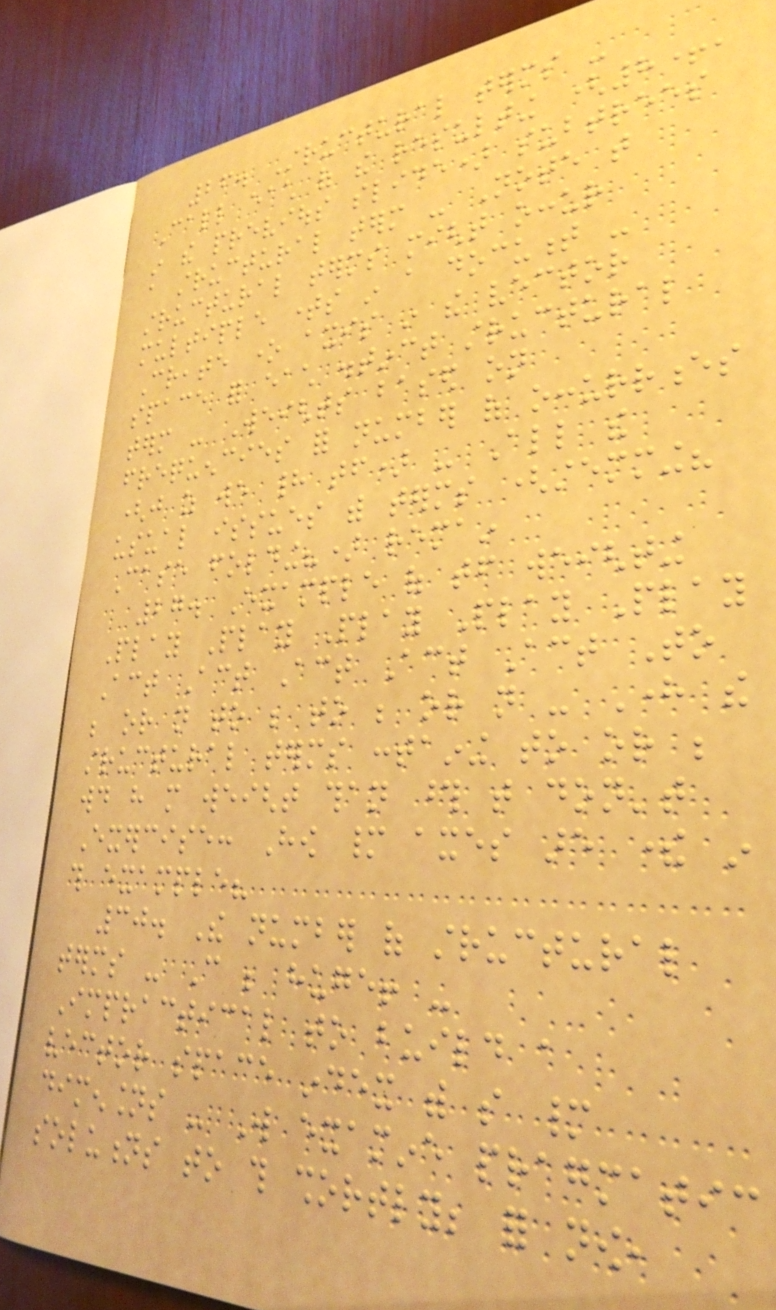26. Structural terms -
Call each of the resulting (8+,
in the previous slide) subtrees
a structural term - Note that
structural terms might occur
multiple times in a document -
Create one axis in the vector
space for each distinct structural
term - Weights based on
frequencies for number of occurrences
(just as we had tf) - All the
usual issues with terms (stemming?
Case folding?) remain
27. Example of tf weighting
Play Play Play Play Play
Act Act Act Act Act To
be or not to be to be or not - Here the
structural terms containing to or be
would have more weight than those that don't
Exercise: How many axes are there in
this example?
30. The number of structural
terms - Can be huge! -
Impractical to build a
vector space index with so many
dimensions - Will examine pragmatic
solutions to this shortly; for now,
